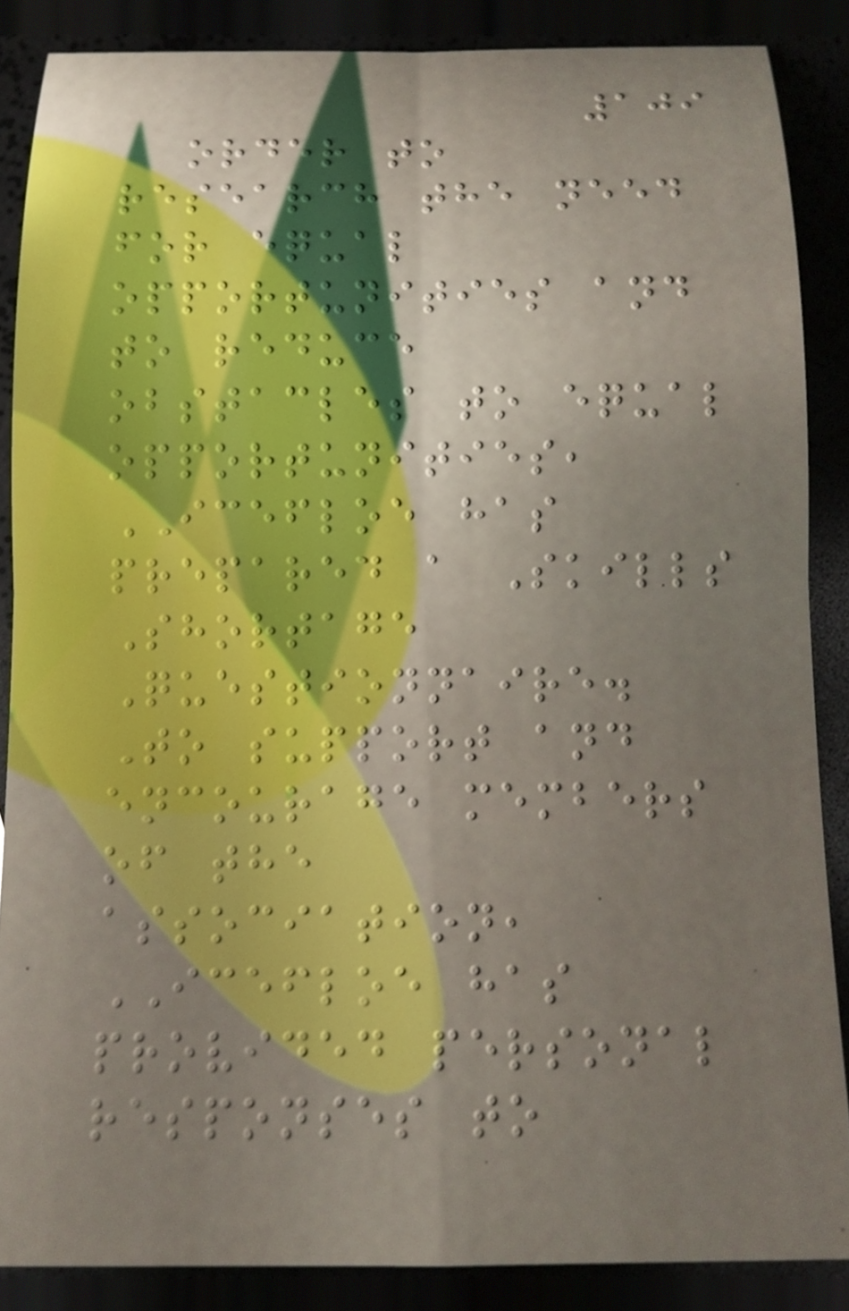109
order to
research the need
for equal
opportunities and
to reduce
obstacles to equal
opportunities,
ICEFLOE has
prepared a Skills
Shortage
Questionnaire.
To support and
encourage members
of the
association,
ICEFLOE has
provided personal
responses to
